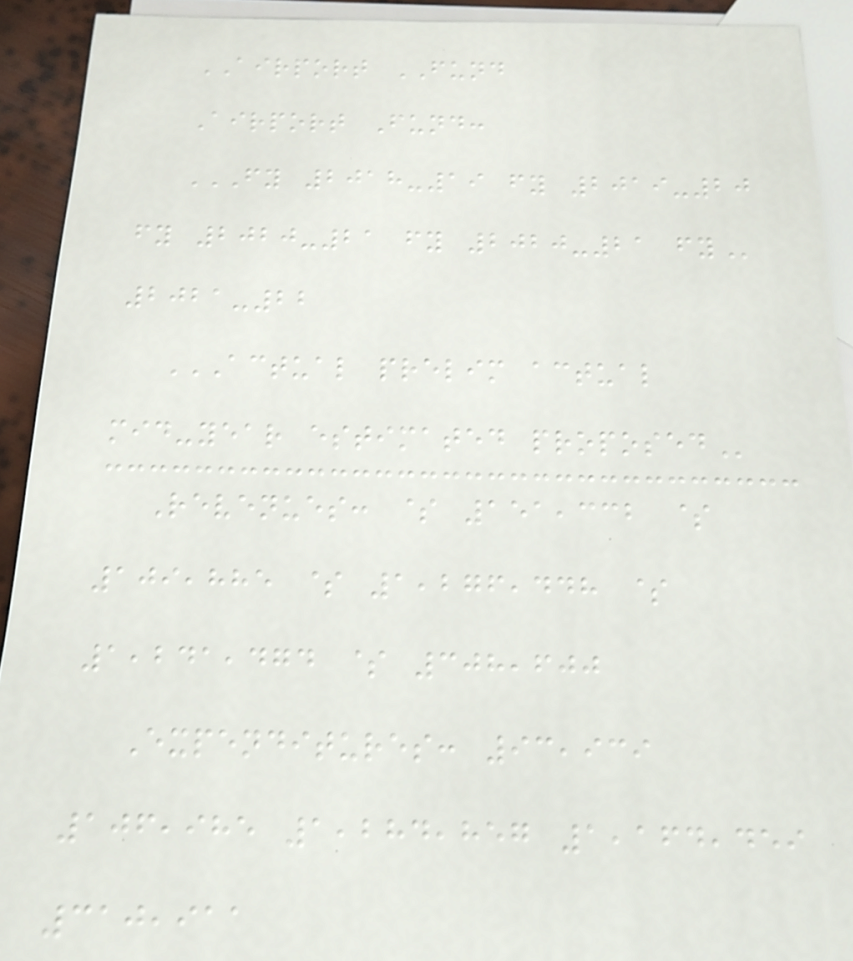AIRPORT FUND
Airport Fund:
FY 2018-19 FY 2019-20
FY 2020-21 FY 2020-21 FY
2021-22
ACTUAL PRELIM ACTUAL
MID-YEAR ESTIMATED PROPOSED
Revenues: $ 151,332 $
109,885 $ 1,276,448 $
1,241,474 $ 308,600
Expenditures: 93,939
106,985 1,284,857 1,164,459
310,911
